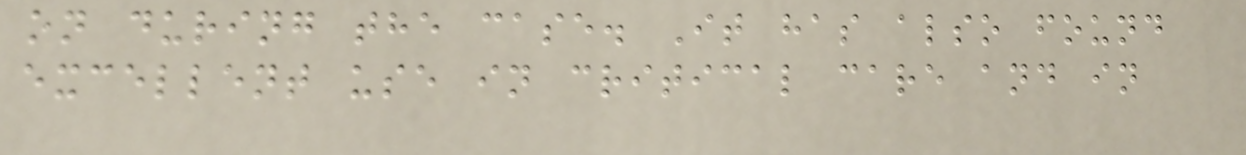on during the case. It has also found
excellent use in critical care and in
